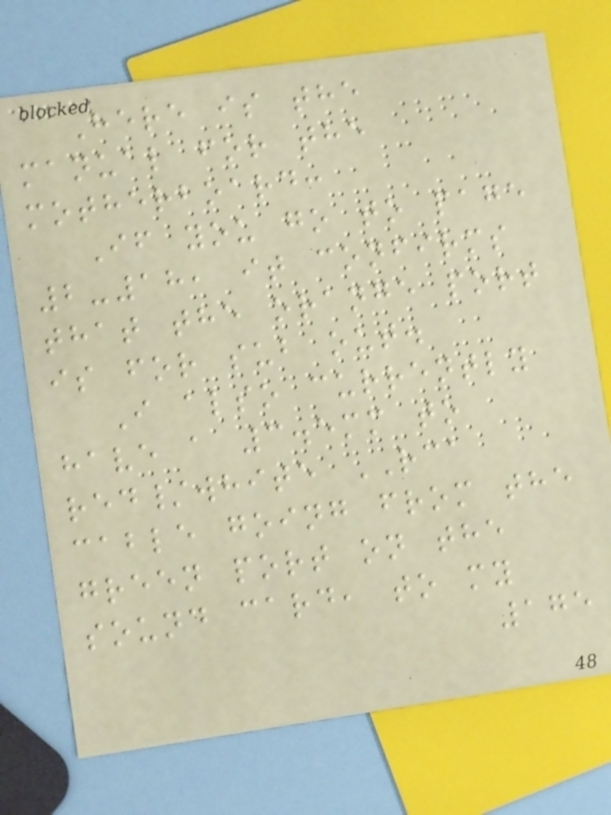Here is the
manual for the
motherboard:
If you go to page
2-18, it confirms
that the orange port
is for sub out.
I also currently
have a 3.5mm to
red/white RCA
cable going from the
green port on the
sound card, to my
175
